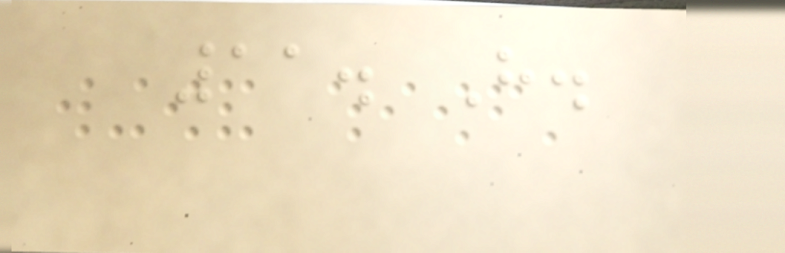11. H.
